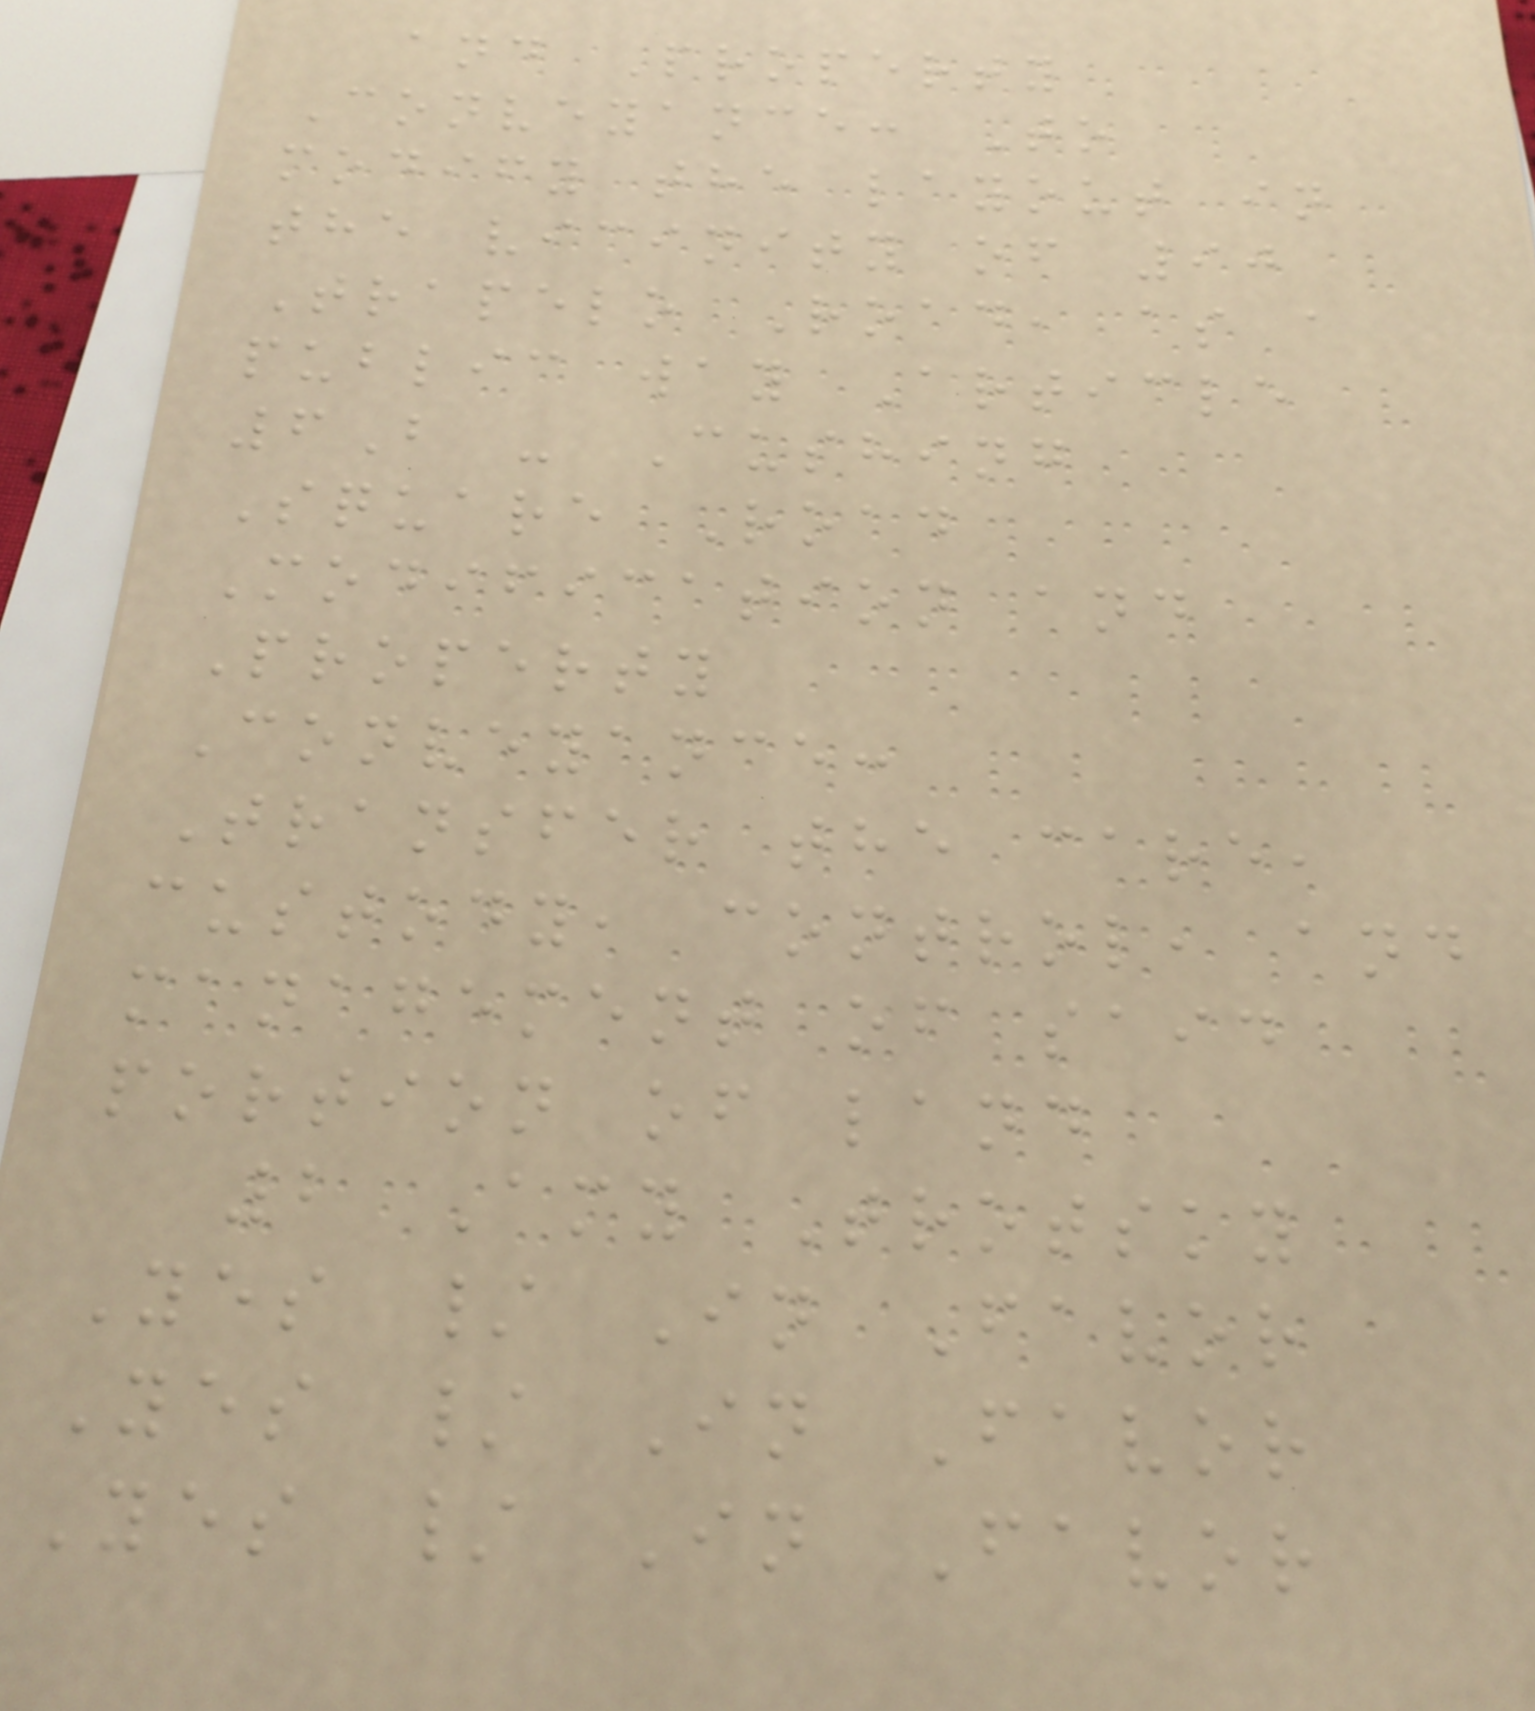and Property
Conveyance: To
modify the layout in
the vicinity of 90
Trapelo Road, as a
public way Article
6B - Cushing
Square Road
Modification and
Property
Conveyance:
Transfer the care,
custody, control, and
management of said
portion of land
2 Amy Trotsky
Yes / In Favor
Yes / In Favor
Yes / In Favor
